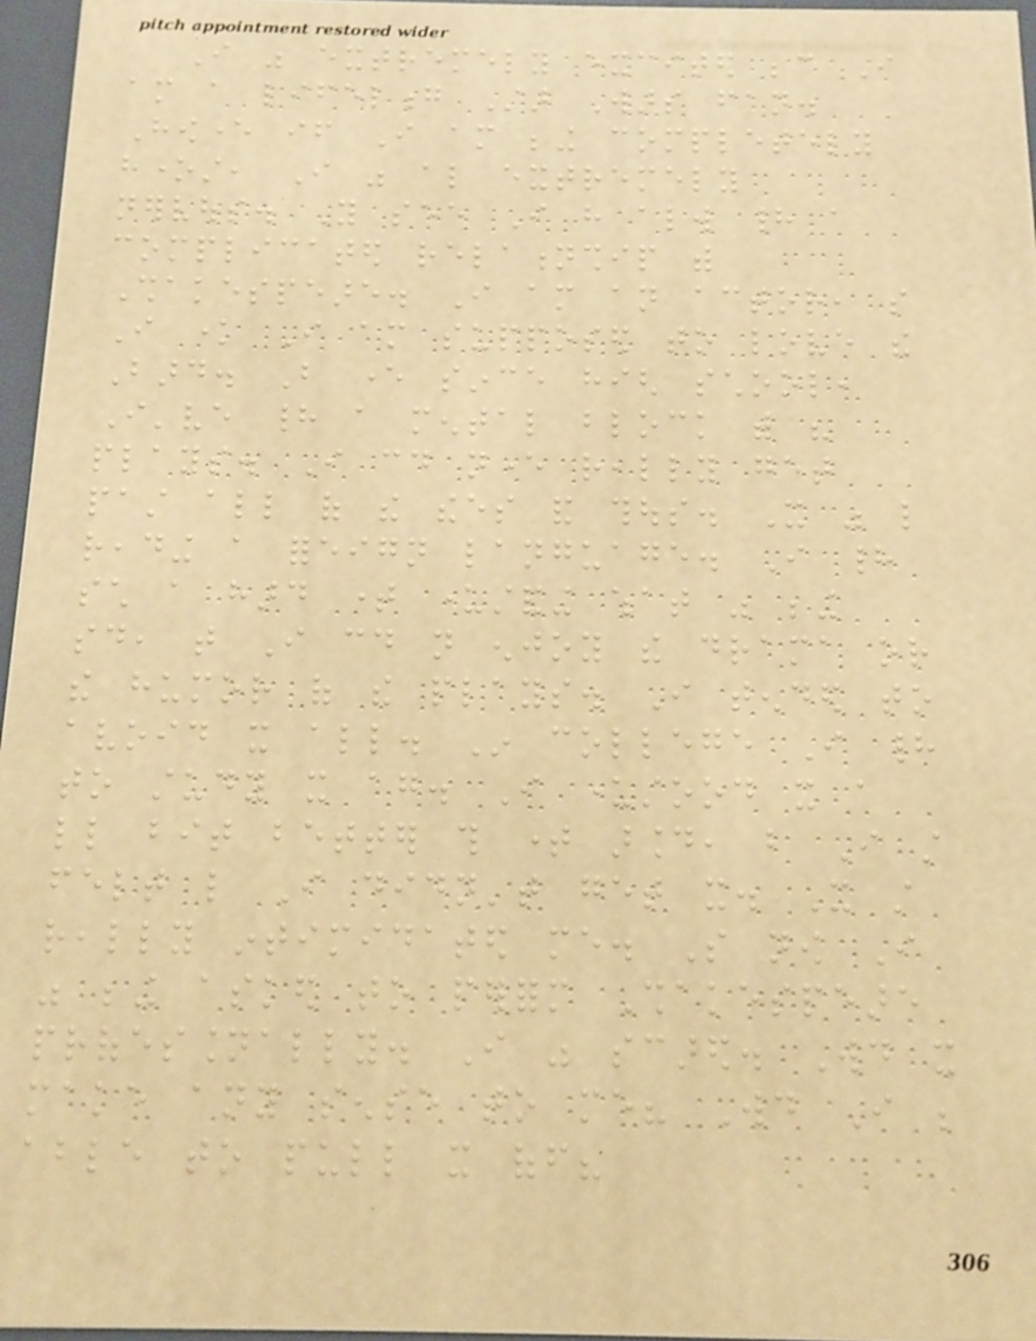I was extremely excited because I
am a lifelong Star Wars fan.
However if I am being completely
honest, I was also extremely
nervous. You see I have always had a
complicated relationship with
Shakespeare. I am an actor, so
I know I am supposed to love the
Bard. But ever since high school,
I've had a mental block with his
plays. I could never really get
past all of the thees and thous. It was like
reading a foreign language. I had
such a hard time understanding what was being
said, that I could not enjoy the drama or
the humor of the plays. I tended to
avoid it all. In college I had
to study it again. I understood it a
little bit better this time around, but I still
felt like I didn't get it. It still
really intimidated me. So now I
was being asked to perform Shakespeare
professionally. I was scared. Would it
make any sense to me? Would I be
able to pull it off?
